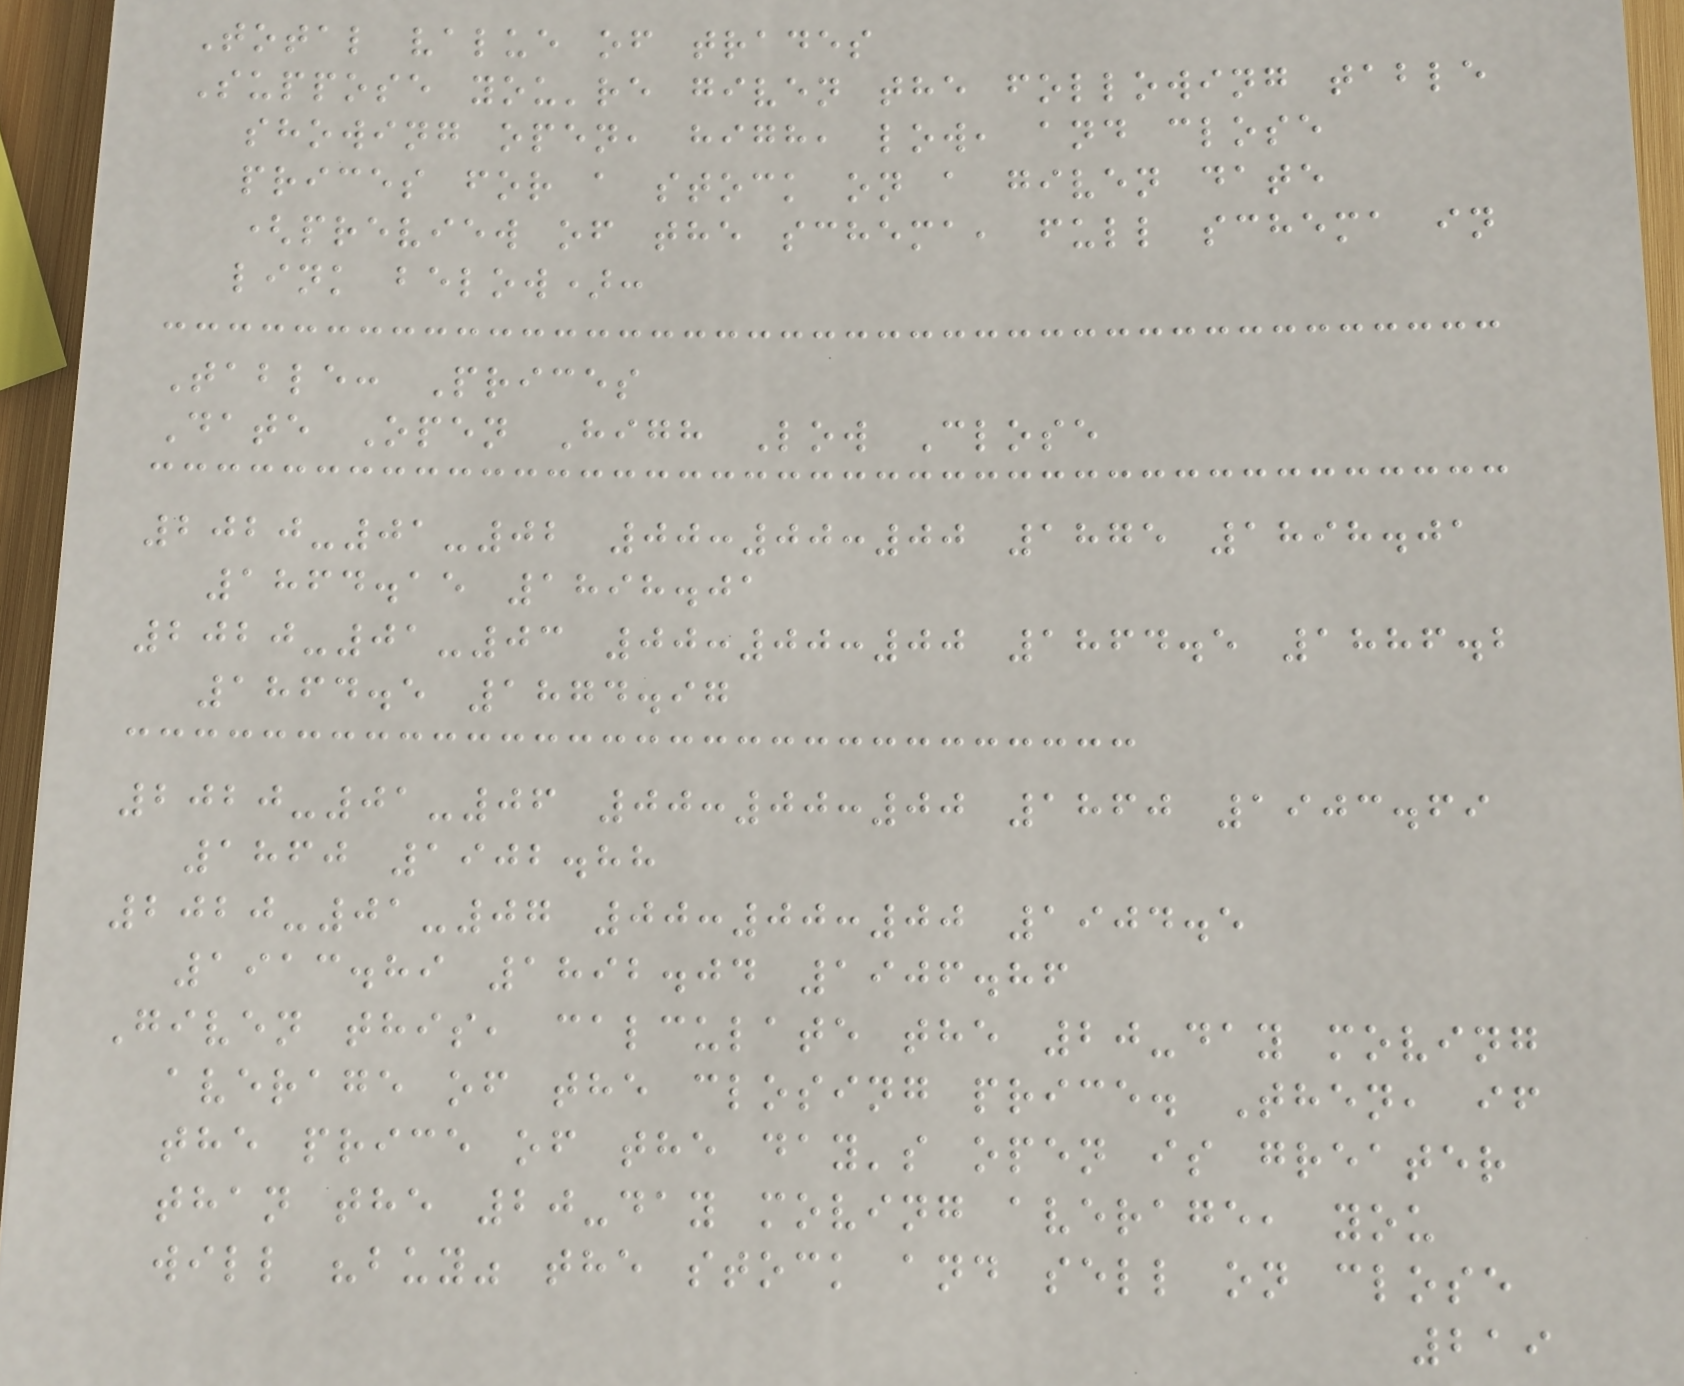Total value of trades
Suppose you're given the following table
showing open, high, low, and close
prices for a stock on a given date
(preview of the schema, full schema in
link below):
Table: Prices
Date Open High Low Close
2020-01-02 00:00:00 1875 1898.01
1864.15 1898.01
2020-01-03 00:00:00 1864.5 1886.2
1864.5 1874.97
2020-01-06 00:00:00 1860 1903.69
1860 1902.88
2020-01-07 00:00:00 1904.5
1913.89 1892.04 1906.86
Given this, calculate the 20-day moving
average of the closing price. Then, if
the price of the day's open is greater
than the 20-day moving average, you
will "buy" the stock and sell on close
219
